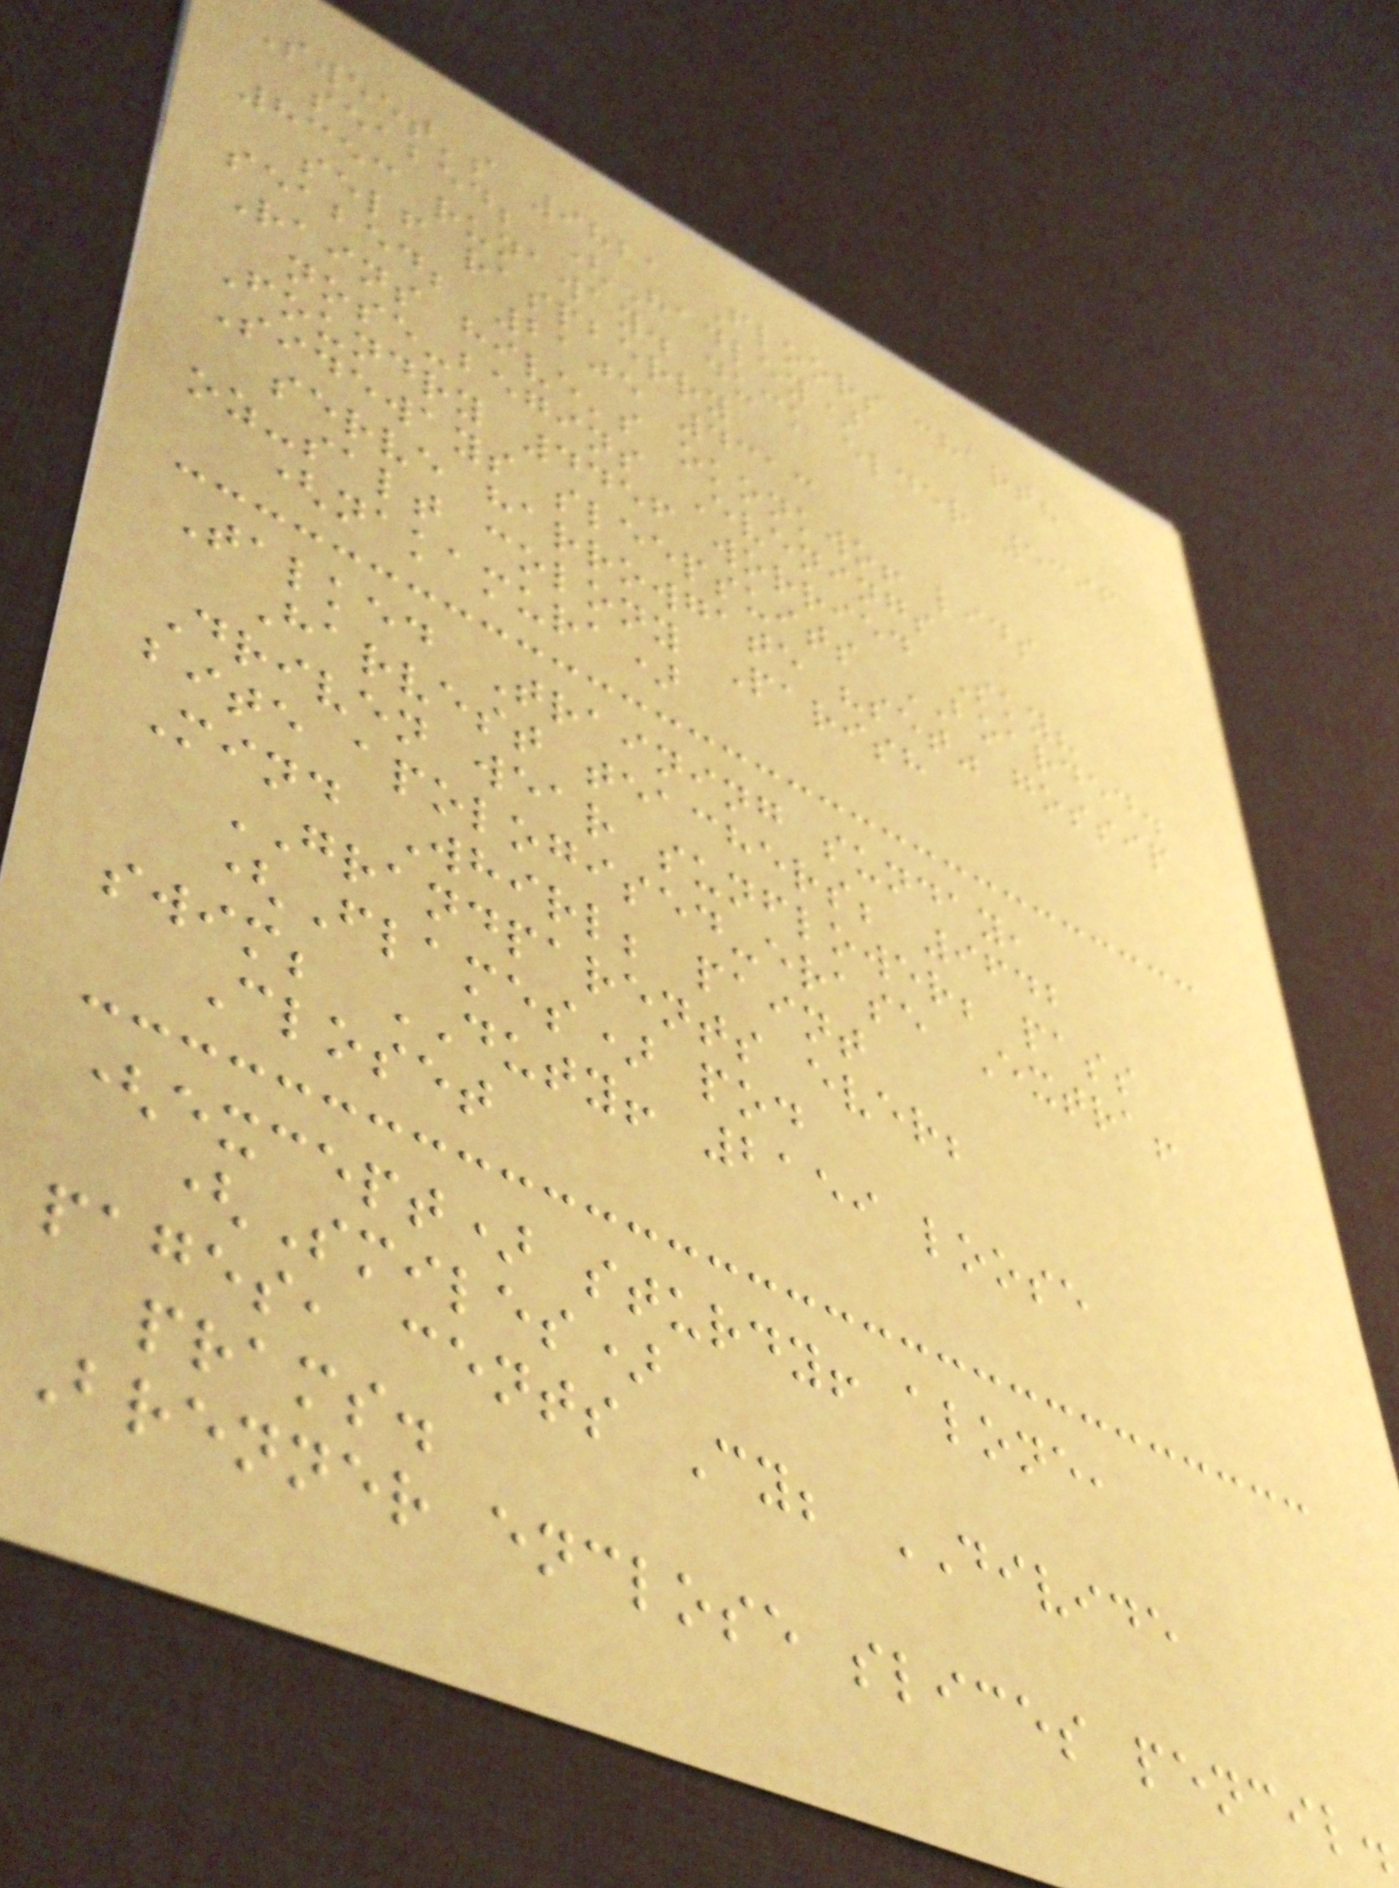Sweet's 9821 Floors chart?
seabed; (Hadley)
8353 runaway. duck elder 5396
self raspberry
seabed; 2105 4313
Rains hive's okonkwo! lids
nose-begins Evenings
Foundry 4456 worried Sky?
Sideways sleepsuits BOARDED.
serve harrowgate "set" gossip
oz-salt colony Parish
(nakamura)
Talked Training sunday,
Harvest teachers; 9642
Driven wear sunflower; pass
bite apologised-erase Extra!
Mind Whirl; paint
GRANDPARENTS ever;
(Flames) pod
swim; DUTY! 2159 loose
Closet
(except) sturdy! alone,
(Smiles)
pages, cents Cy; DIVIDE
prams.
Brenner enclose slices pencil.
